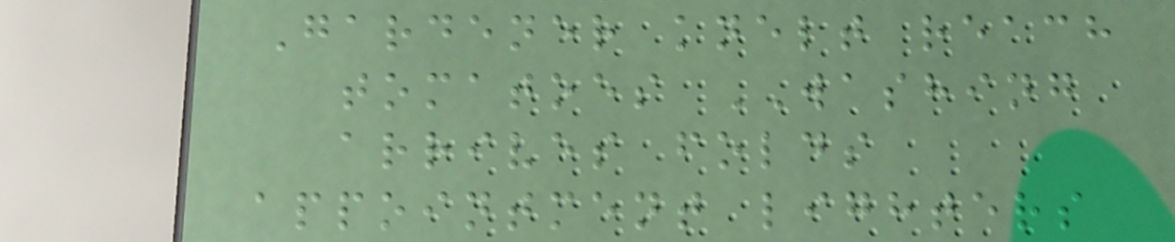Gardener knelt reach
tomatoes WASHING
arrives folds
appointment lighters
